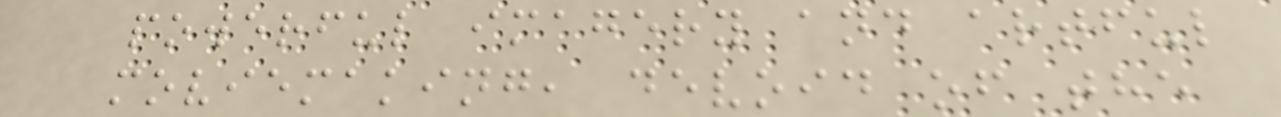powerful imagery and artful
moviemaking, devoid of the
